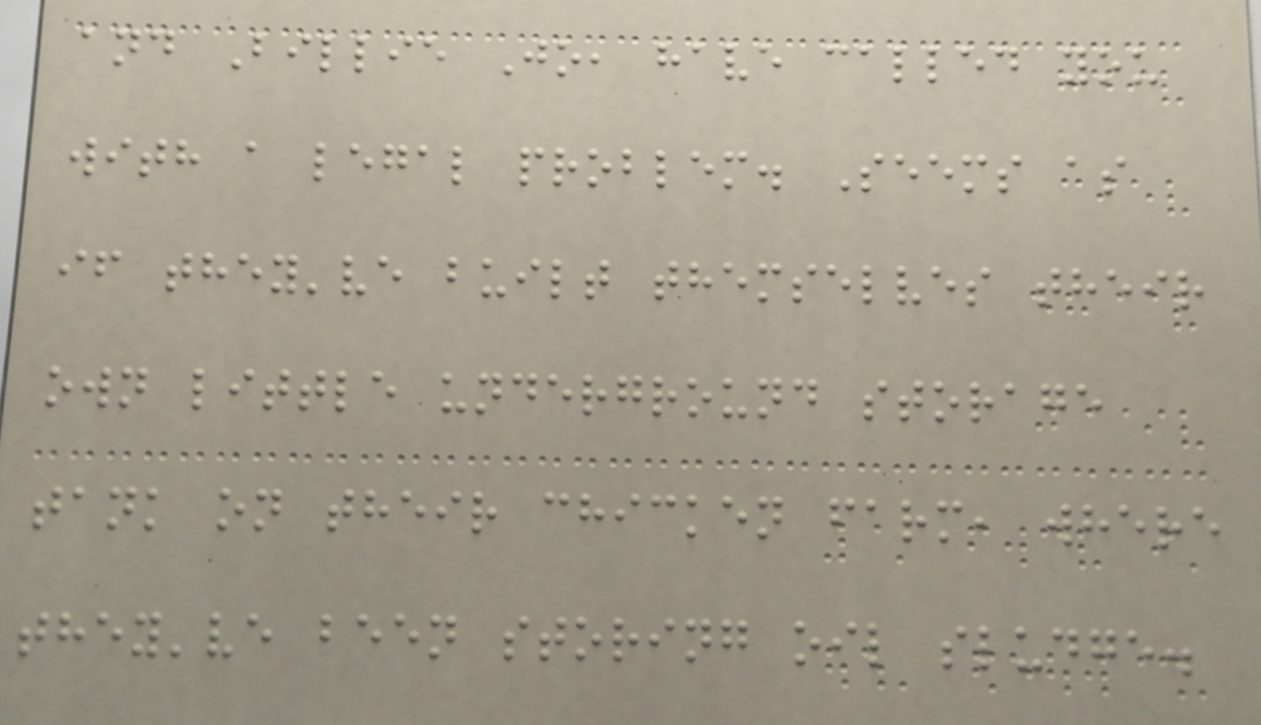and Billie Jo, have called you
with a legal problem. Seems as
if they've built themselves their
own little underground storage
tank on their chicken farm, where
they've been storing oil sludge.
